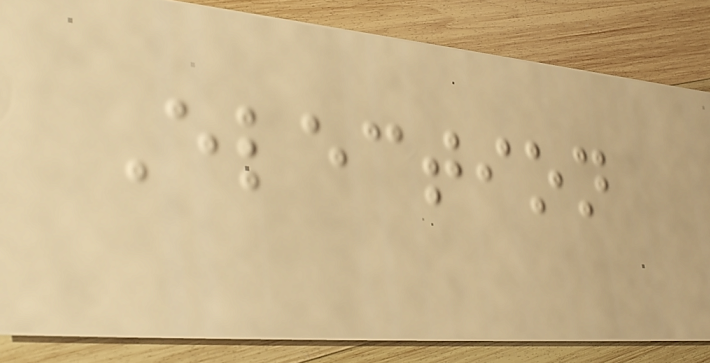Election
